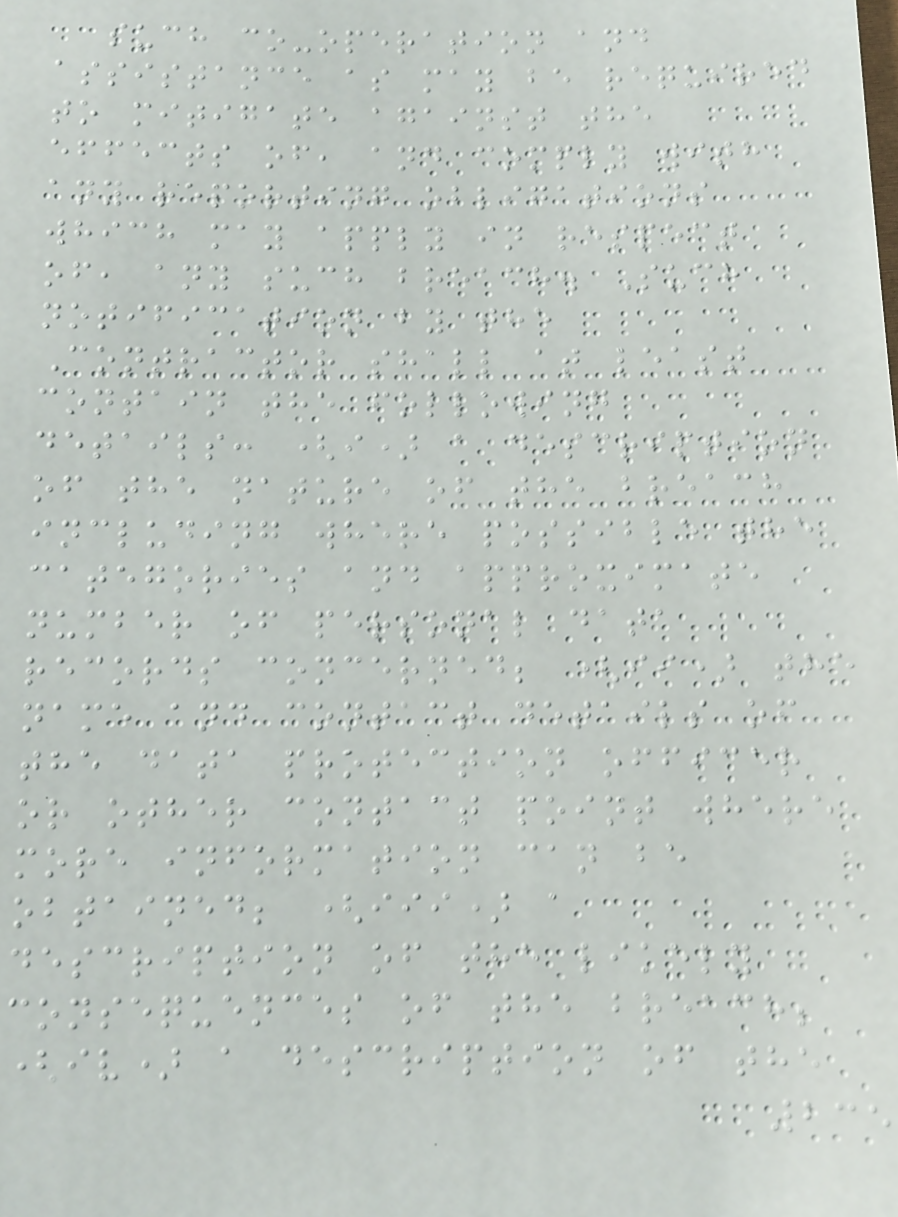such co-operation and
assistance as may be required
to mitigate against the
effects of, and comply with
any reporting obligations
which may apply in respect
of, any such breach. Such
notification by the
Contractor shall at least
contain the following
details: (i) a description
of the nature of the breach
including where possible the
categories and approximate
number of personal data
records concerned; (ii) the
name and contact details of
the data protection officer
or other contact point where
more information can be
obtained; (iii) a
description of the likely
consequences of the breach;
(iv) a description of the
235
